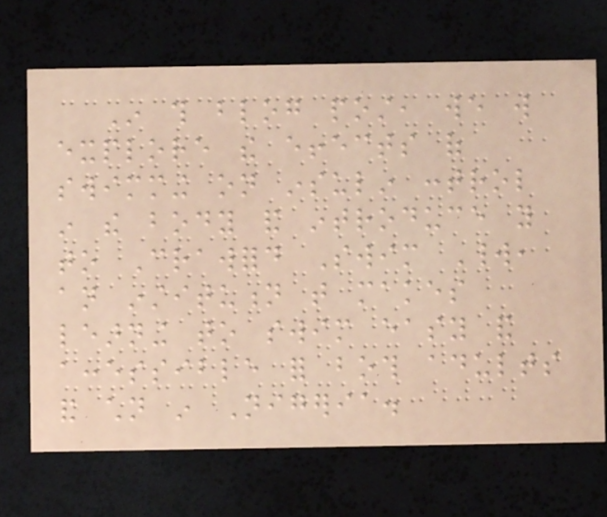In this blog post, we will
explore the effects of
swimming on insulin control
in the body and introduce you
to Crawford Swim World,
an institution that makes
learning to swim easy and
accessible for both adults
and children in Nigeria.
